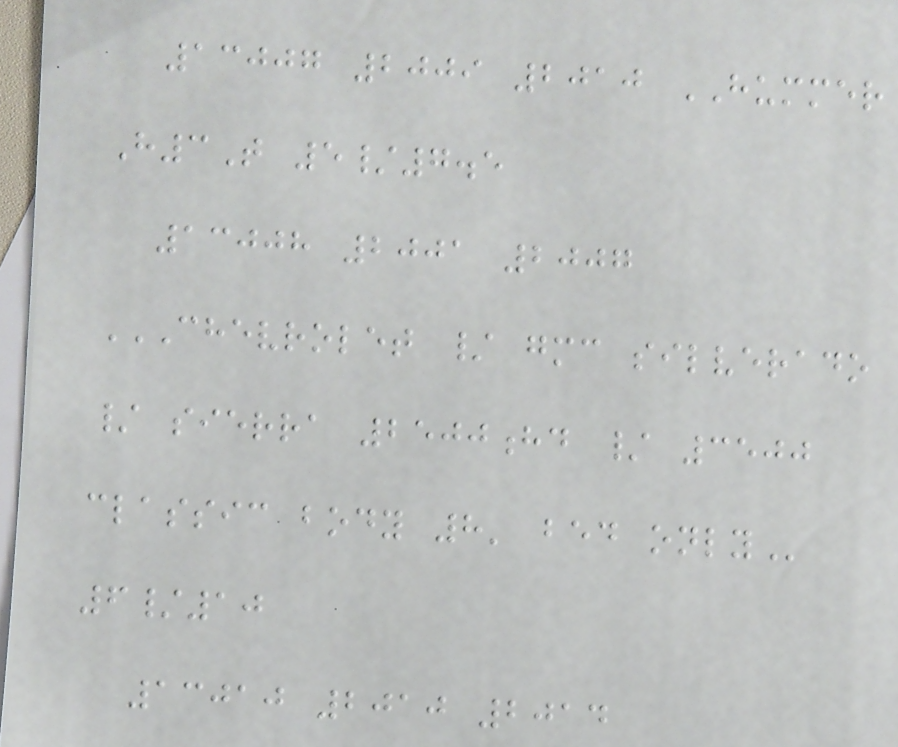13007 2009 2010 HUMMER
H3T 5/7.5
13008 2001 2007
CHEVROLET / GMC SILVERADO
/ SIERRA 2500HD / 3500
CLASSIC BODY 8' BED ONLY
6/10
13010 2010 2014
